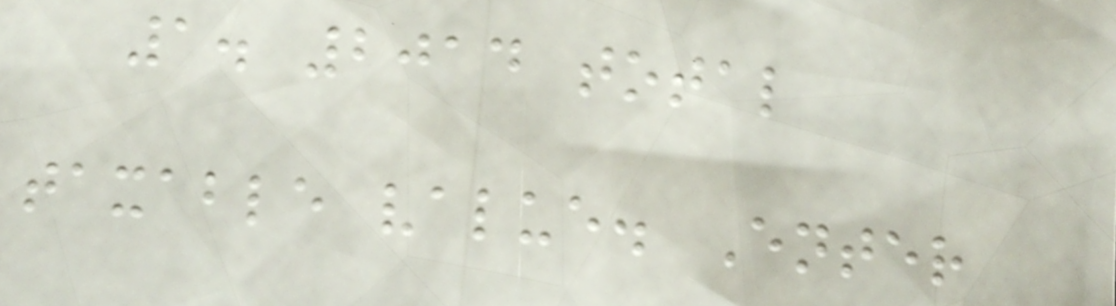1. 2014 total
taxable value. Enter
